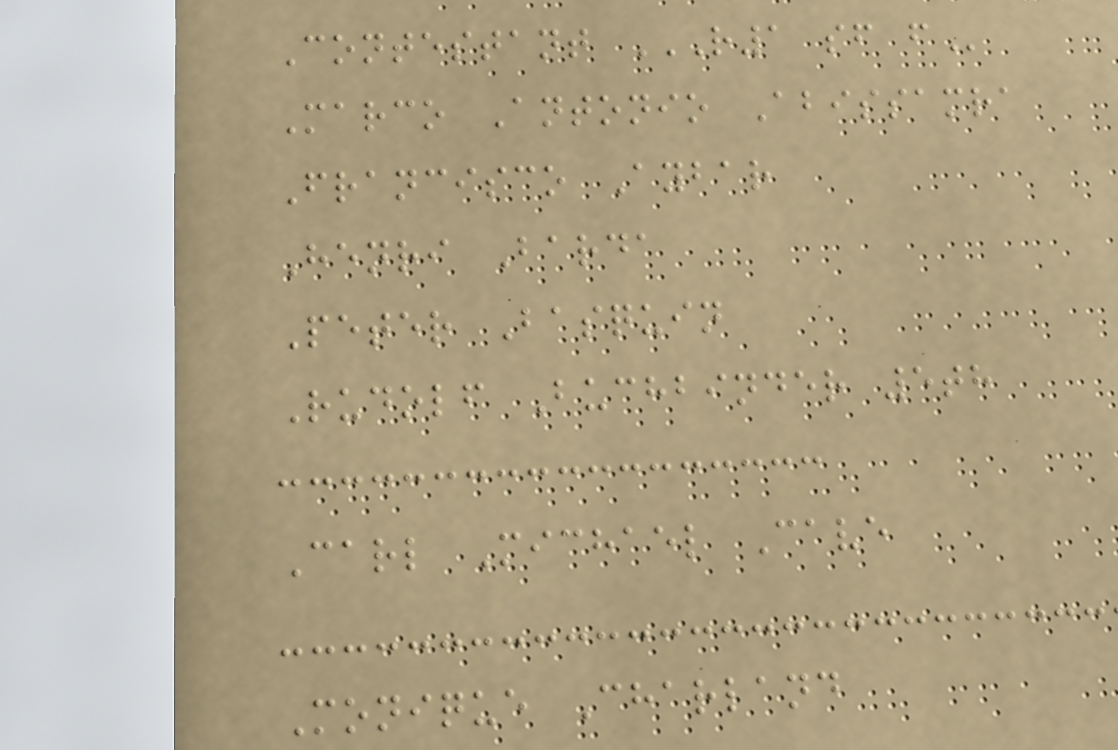Contestant R1 SF F
Marco Antonio Abissamra
Francisco Aybar
Henri Barda
Peter Basquin
Rudolf Buchbinder 5th
Carl Michael Cave
Monique Charland
